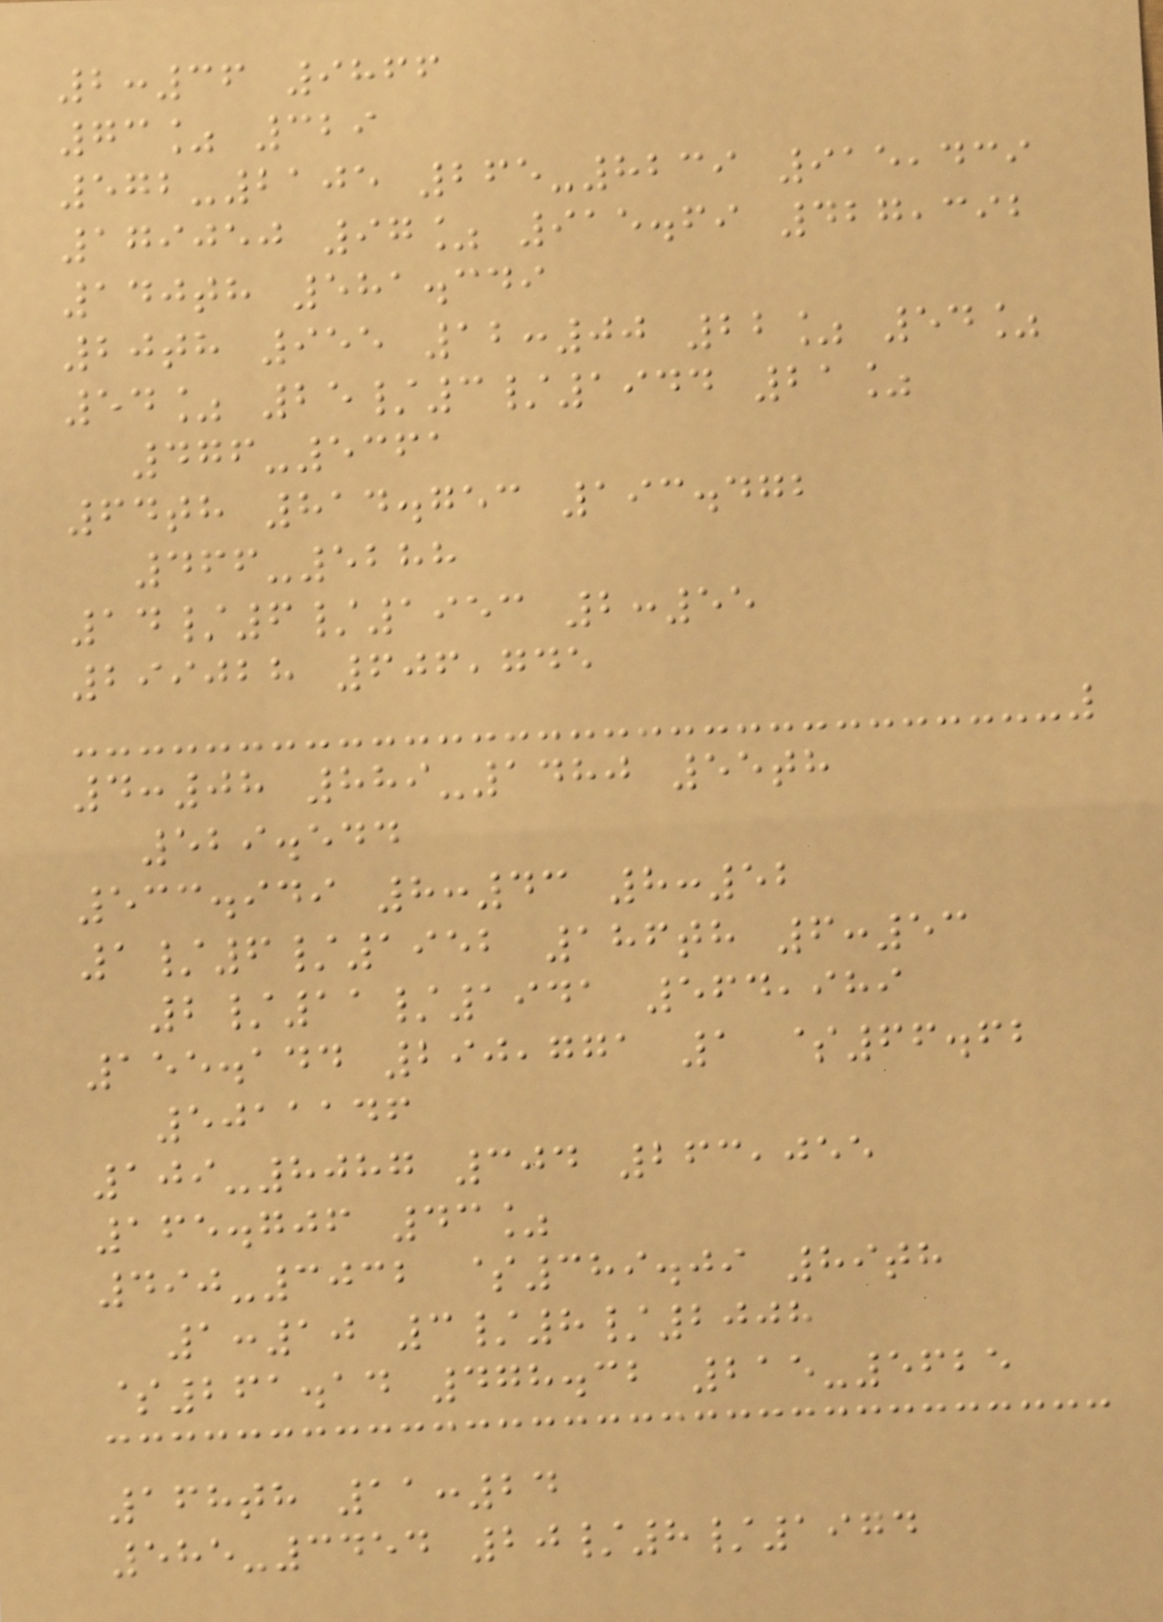2:36 9866
73% 329
572-2105 265-8239 915,439
179050 97% 915.69 427,392
140th 581.349
20th 955 12:00 22% 54%
54% 25/3/1944 21%
476-5361
64th 814.753 193.472
466-5288
14/6/1953 2:55
299028 606,745
4:08 889-1480 55th
529.544
533.949 8:43 8:52
1/6/1952 186th 6:53
2/11/1941 564,989
155.144 290,771 1 $66.62
5011146
109-8087 304 263,055
165.706 43%
490-3032 $389.09 89th
1:10 3/8/2008
$261.14 478.32 215-5625
168th 11:24
585-3454 20/8/1974
